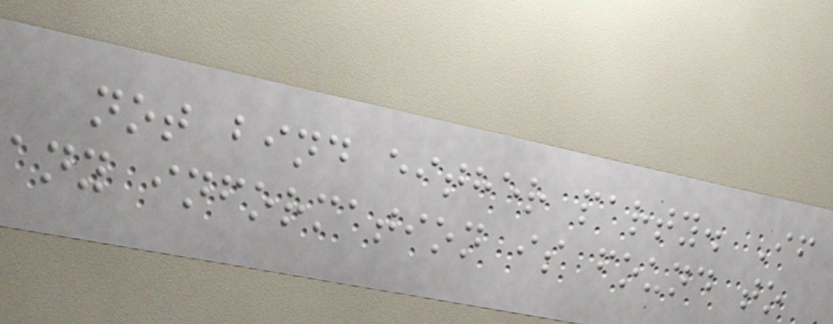not bind either party. If
any information is found to
